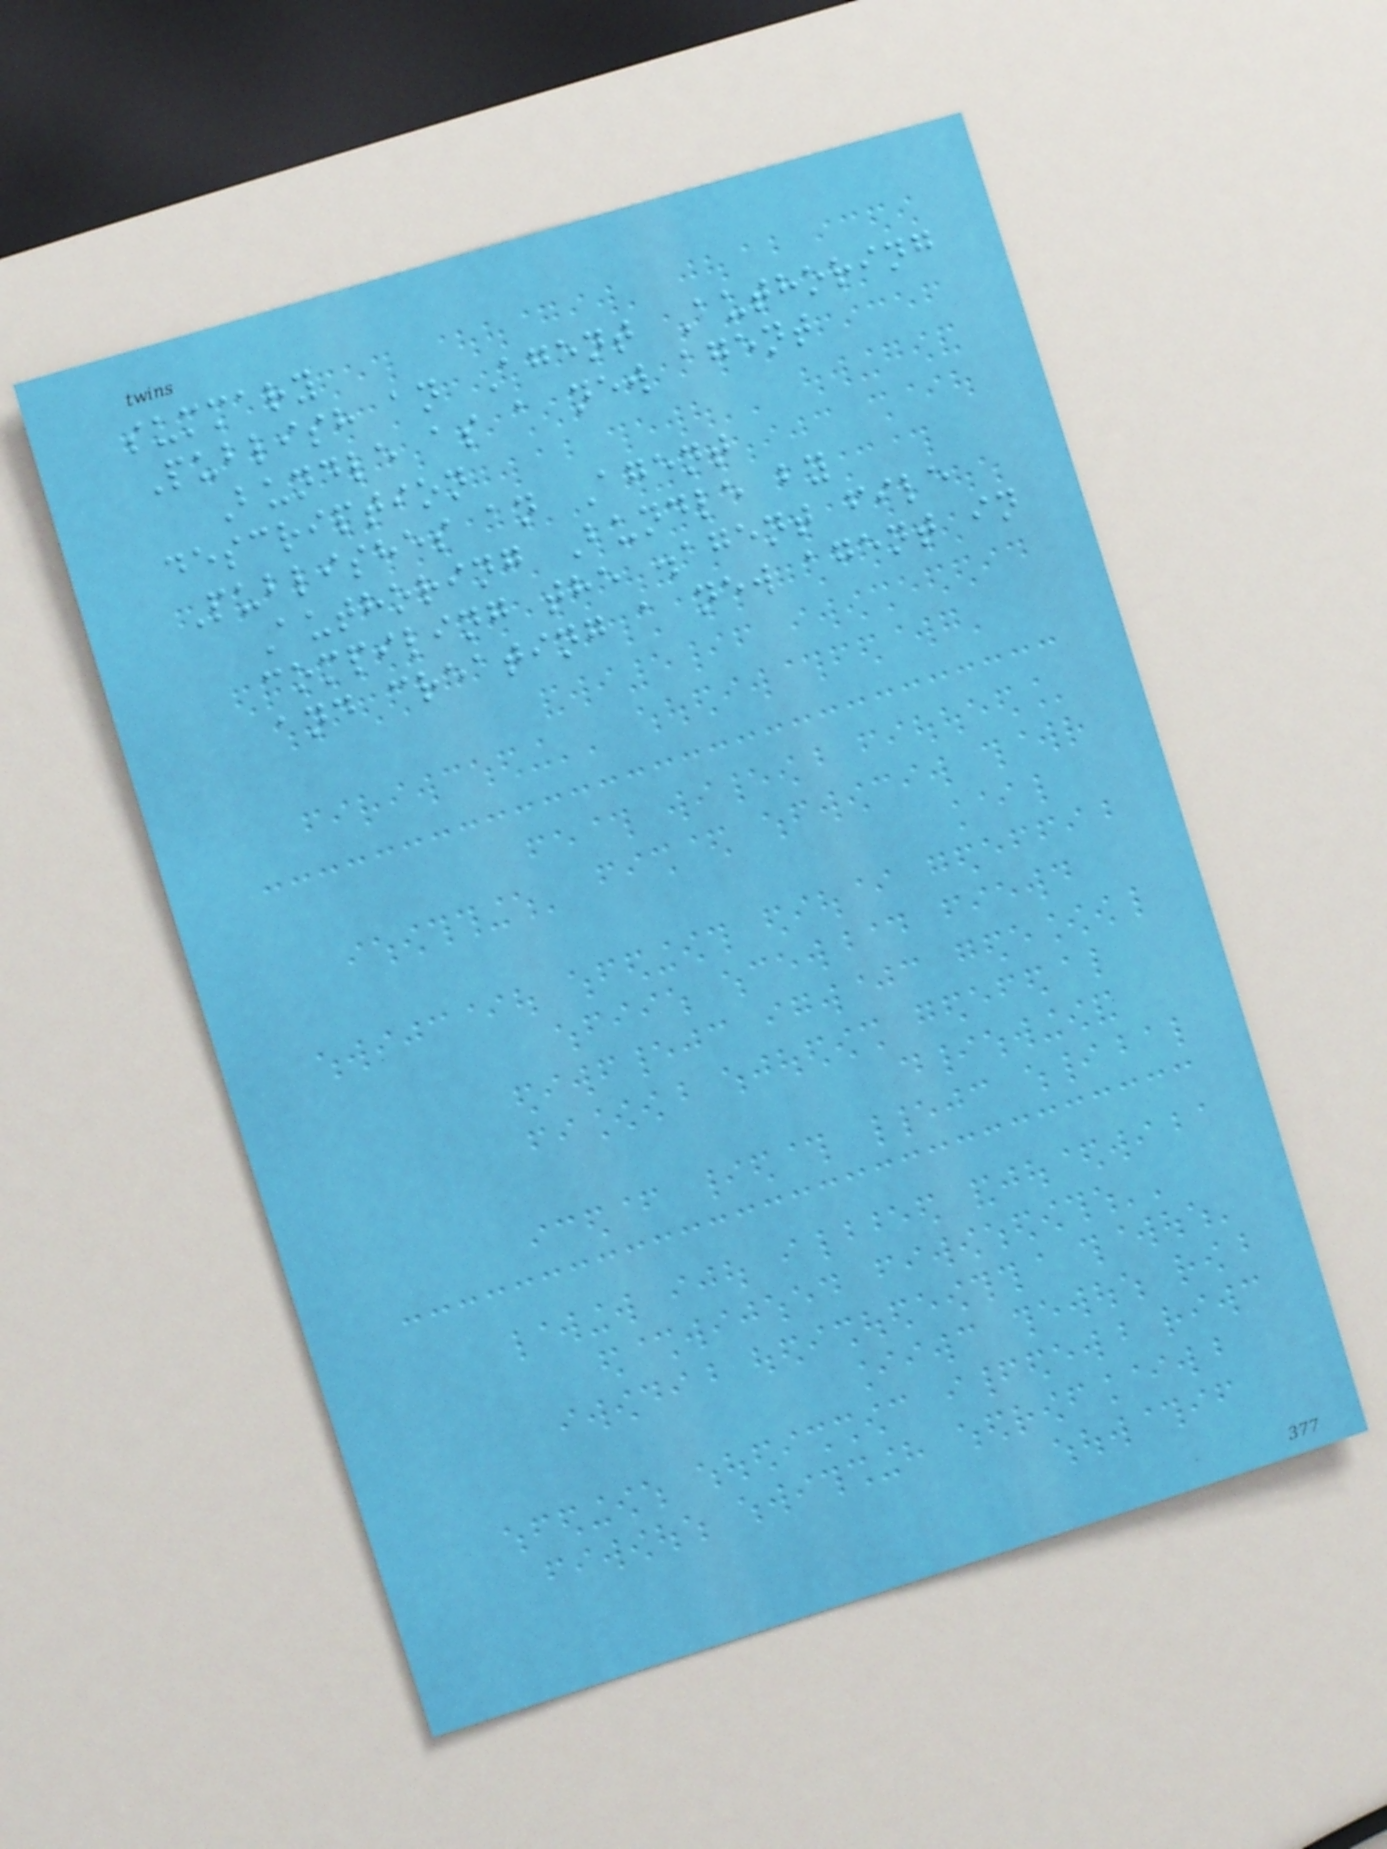summary
Publish an Agent Authoring
Bundle as a new agent
description
Publishes an Agent
Authoring Bundle by
compiling the .agent file
and creating a new agent in
